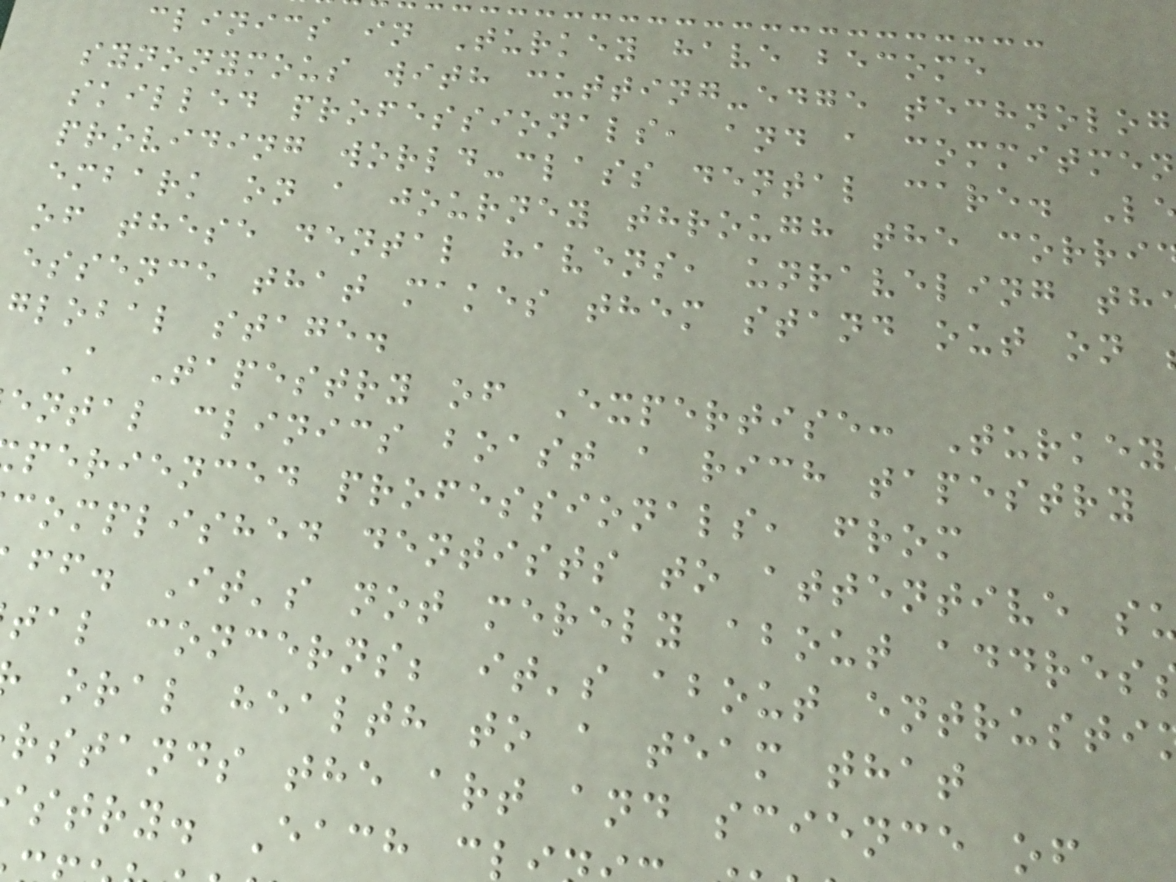clinics in Turkey have become
synonymous with cutting-edge technolog
skilled professionals, and a commitmen
providing world-class dental care. L
embark on a journey through the corri
of these dental havens, unraveling th
essence that makes them stand out on
global stage.
A Tapestry of Expertise: Turkey
ental clinics boast a rich tapestry
perienced professionals, from
complished dentists to attentive s
ff. It's not merely about addres
tal concerns; it's about entrusti
oral health to a team that
rstands the art and science of
stry. Each c
